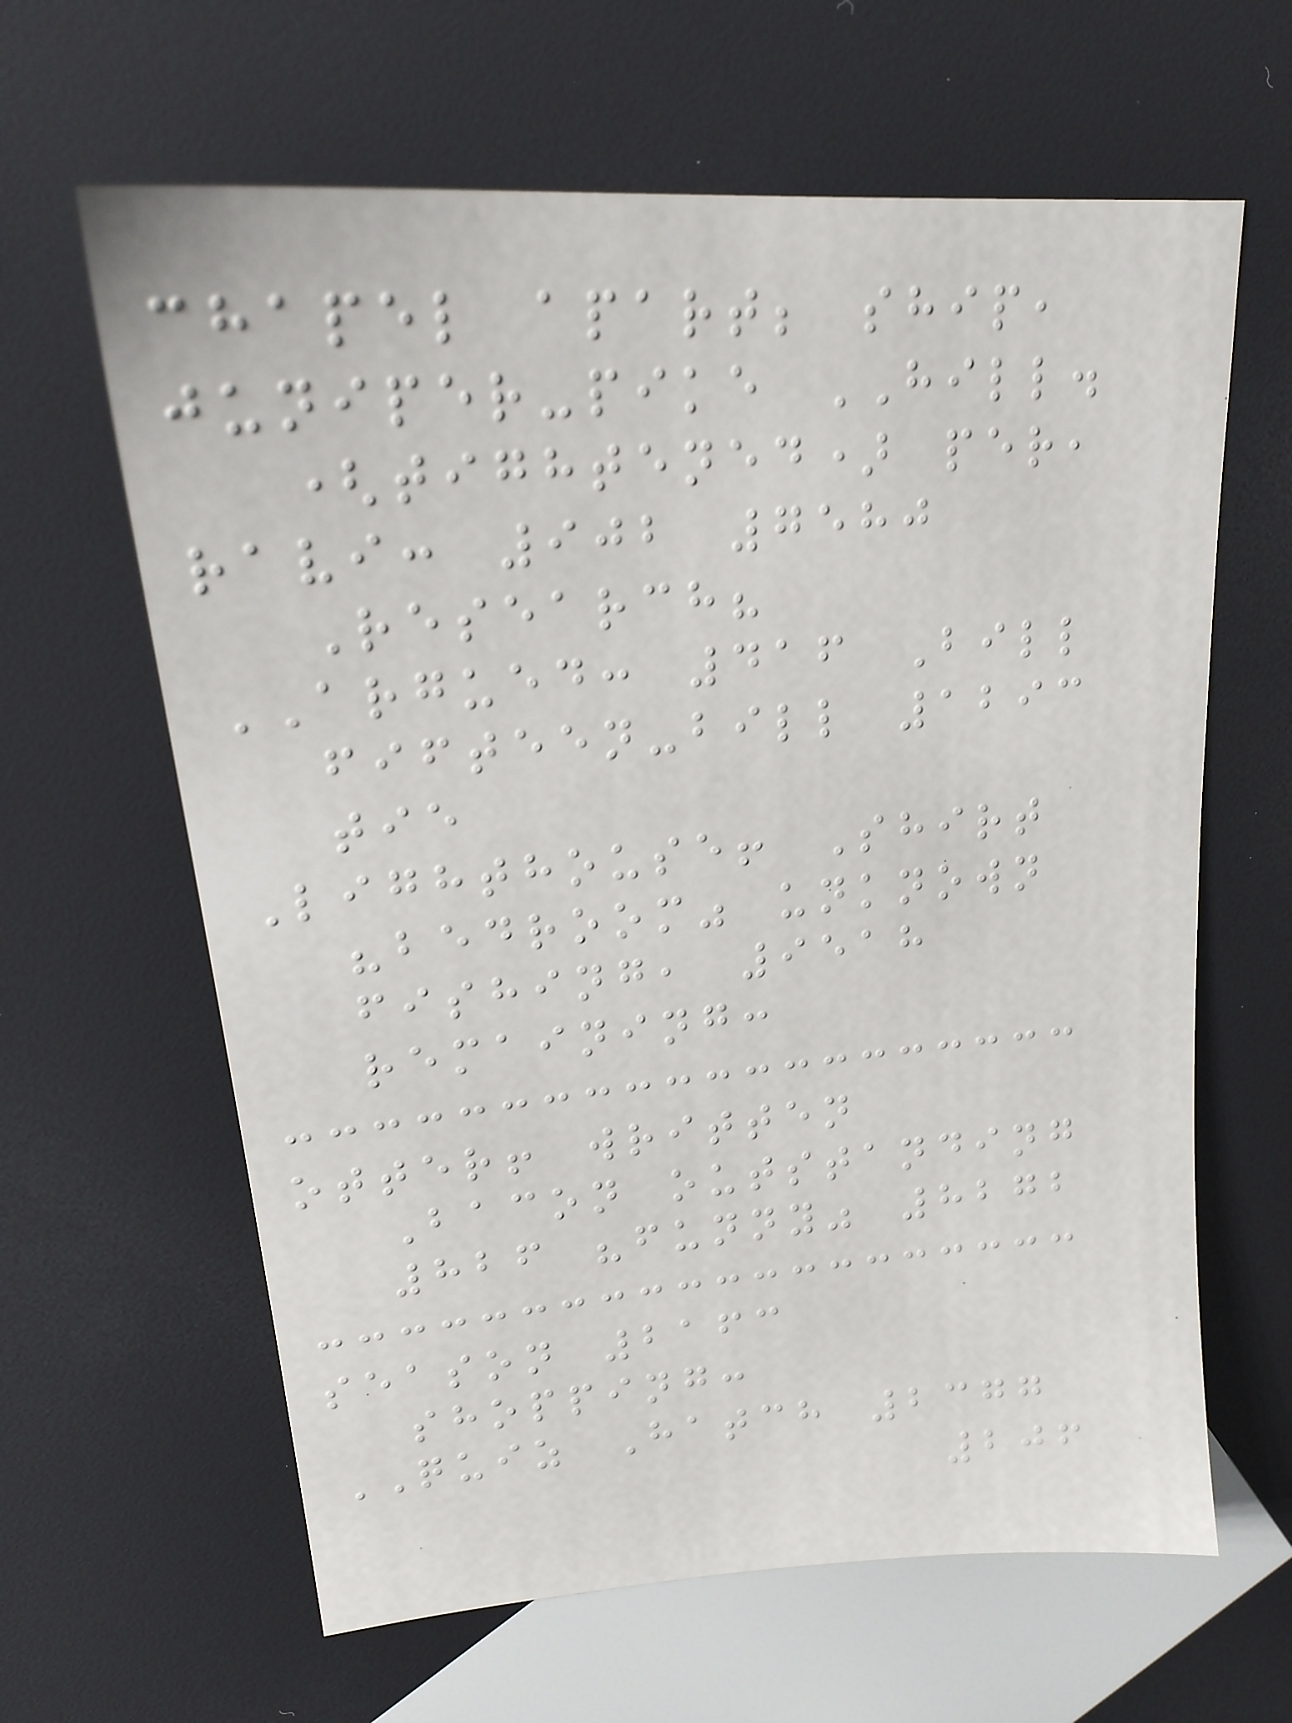chapel apart; ship,
juniper-pike HILL.
(tightened) per,
ravi: 902 7580
Research?
ARGUED: 416 Bill
fifteen-bill 1293
tie
Lighthouse! Shirt
"bedroom" unknown
fishing, 9518
remaining:
otter! written
Bacon outstanding
826 "funny" 8272
season 2163
shopping:
QUIZ Hatch 2377
206
